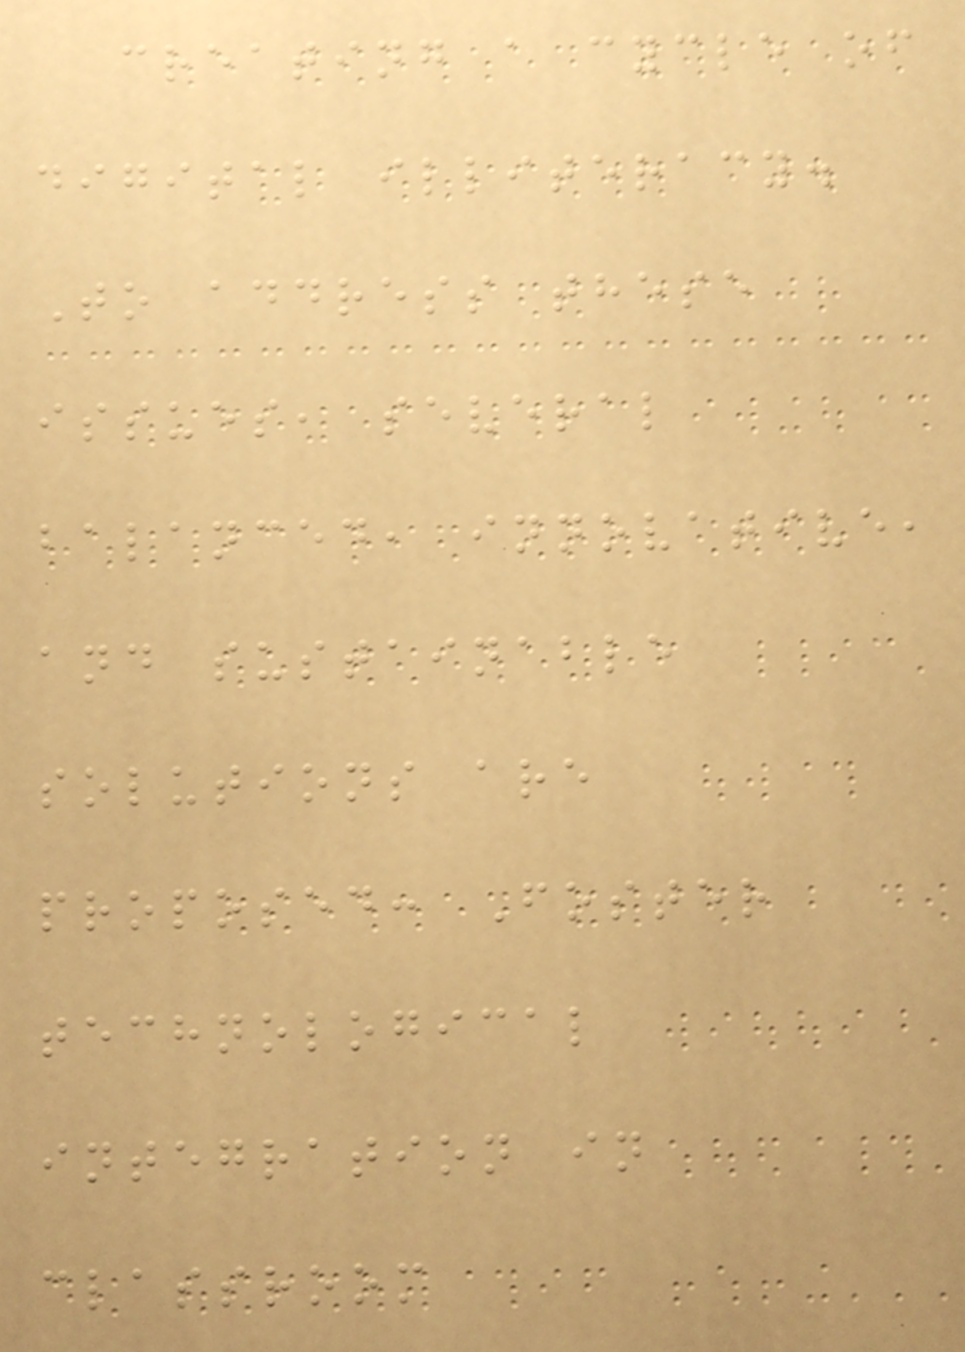creating a cycle of
digital illiteracy.
To address these
issues, several
balanced, innovative,
and sustainable
solutions are
proposed: Foster
technological
integration in
classroom
